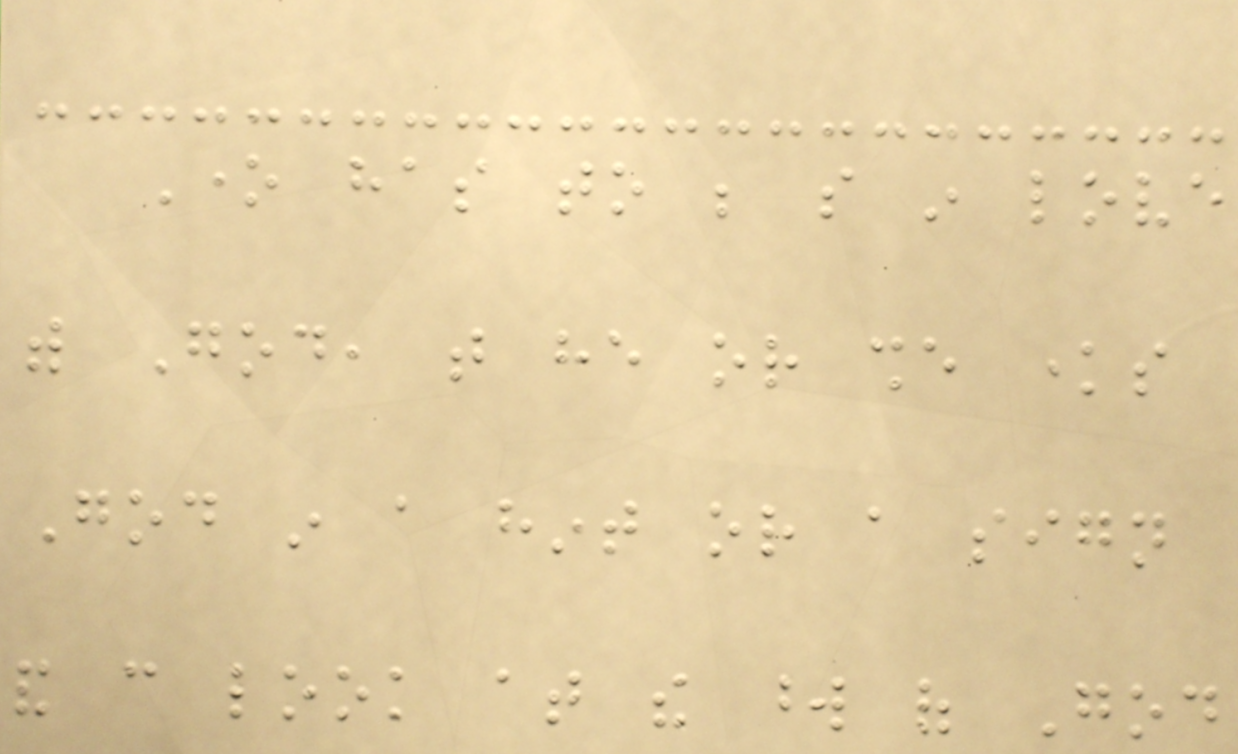One has to be so in love
with God, that he or she knows
God in a hint or a sign
and can look at the word of God
